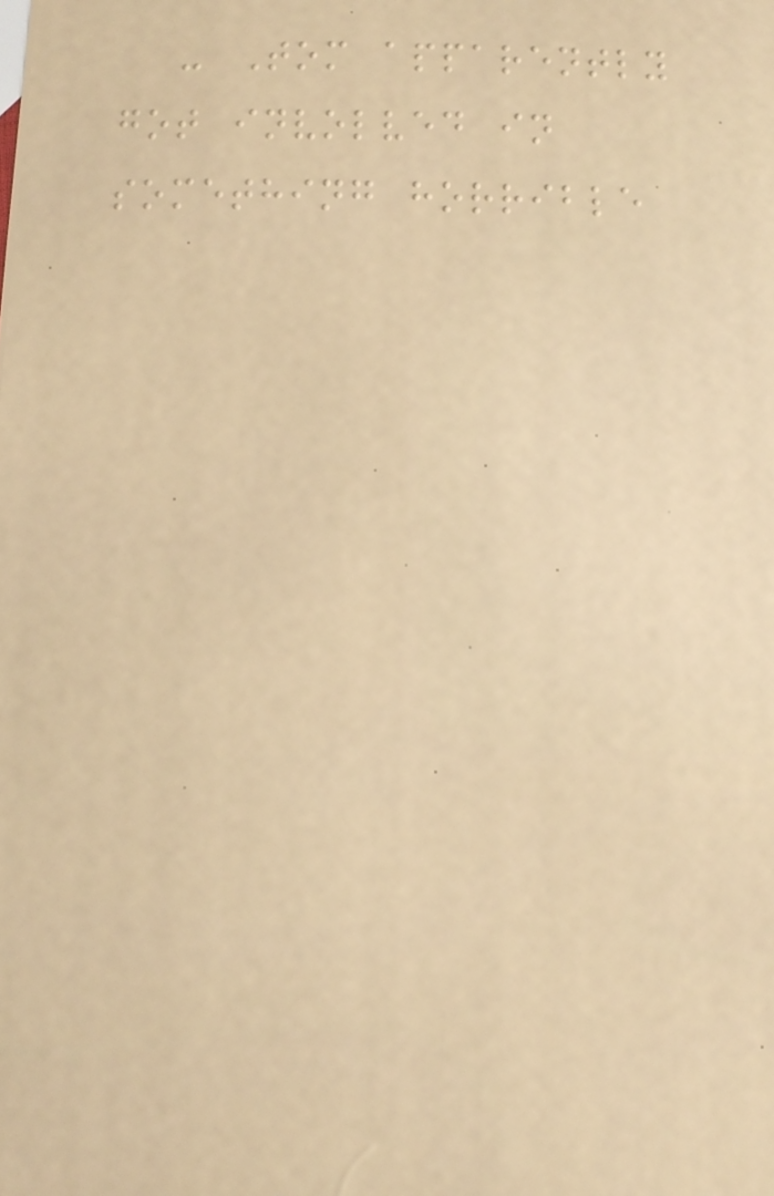- Tom apparently
got involved in
something horrible
